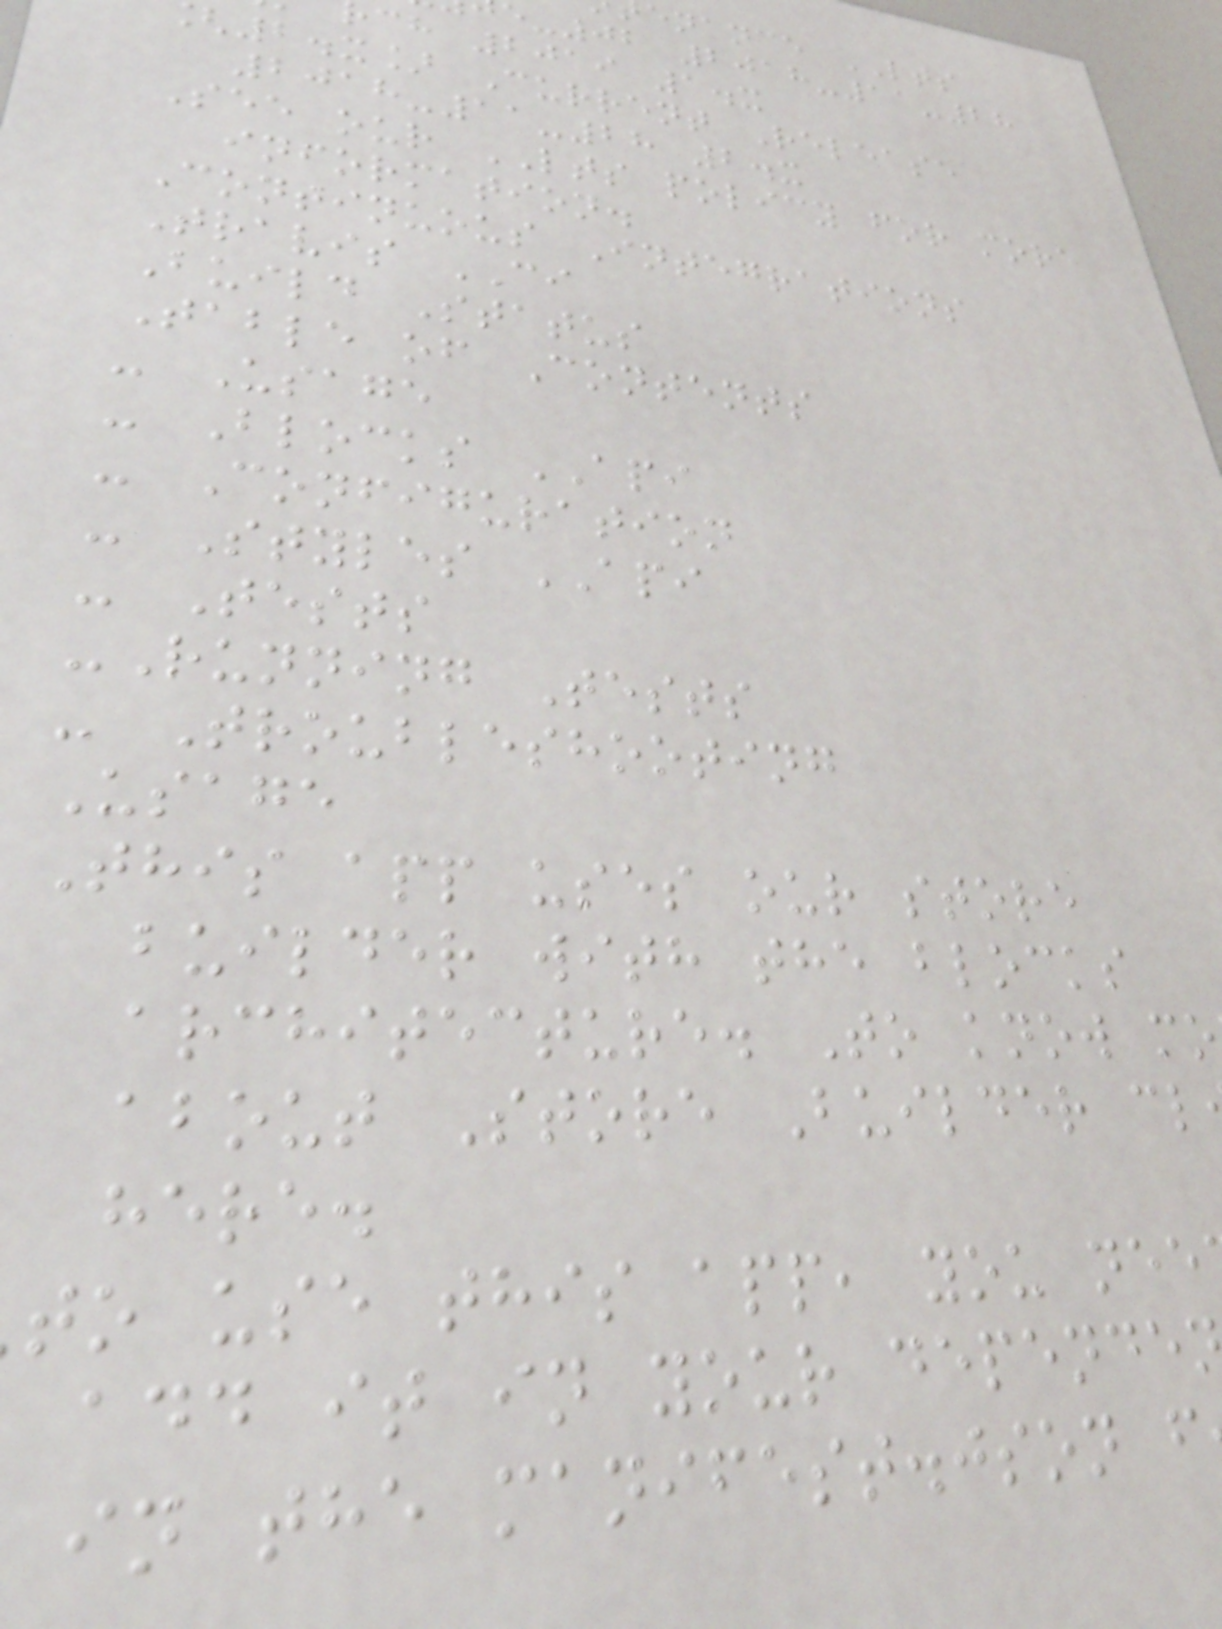enance LTS
-02 2018-11-28
ch 2019 1.x
2.x] Current Release
2018-11-28 2.x
See our LTS policy for more
information.
Continuous Integrations
Travis CI
Build Status
Table of Contents
- Usage
- Blocks API
- Configuration
- Styles API
- Tests
-Running Tests
- Troubleshooting
Usage
This app uses our store
builder with the blocks
architecture. To know mo
about Store Builder cl
here.
to use this app, you nee
add it in your depende
in the manifest.json f
